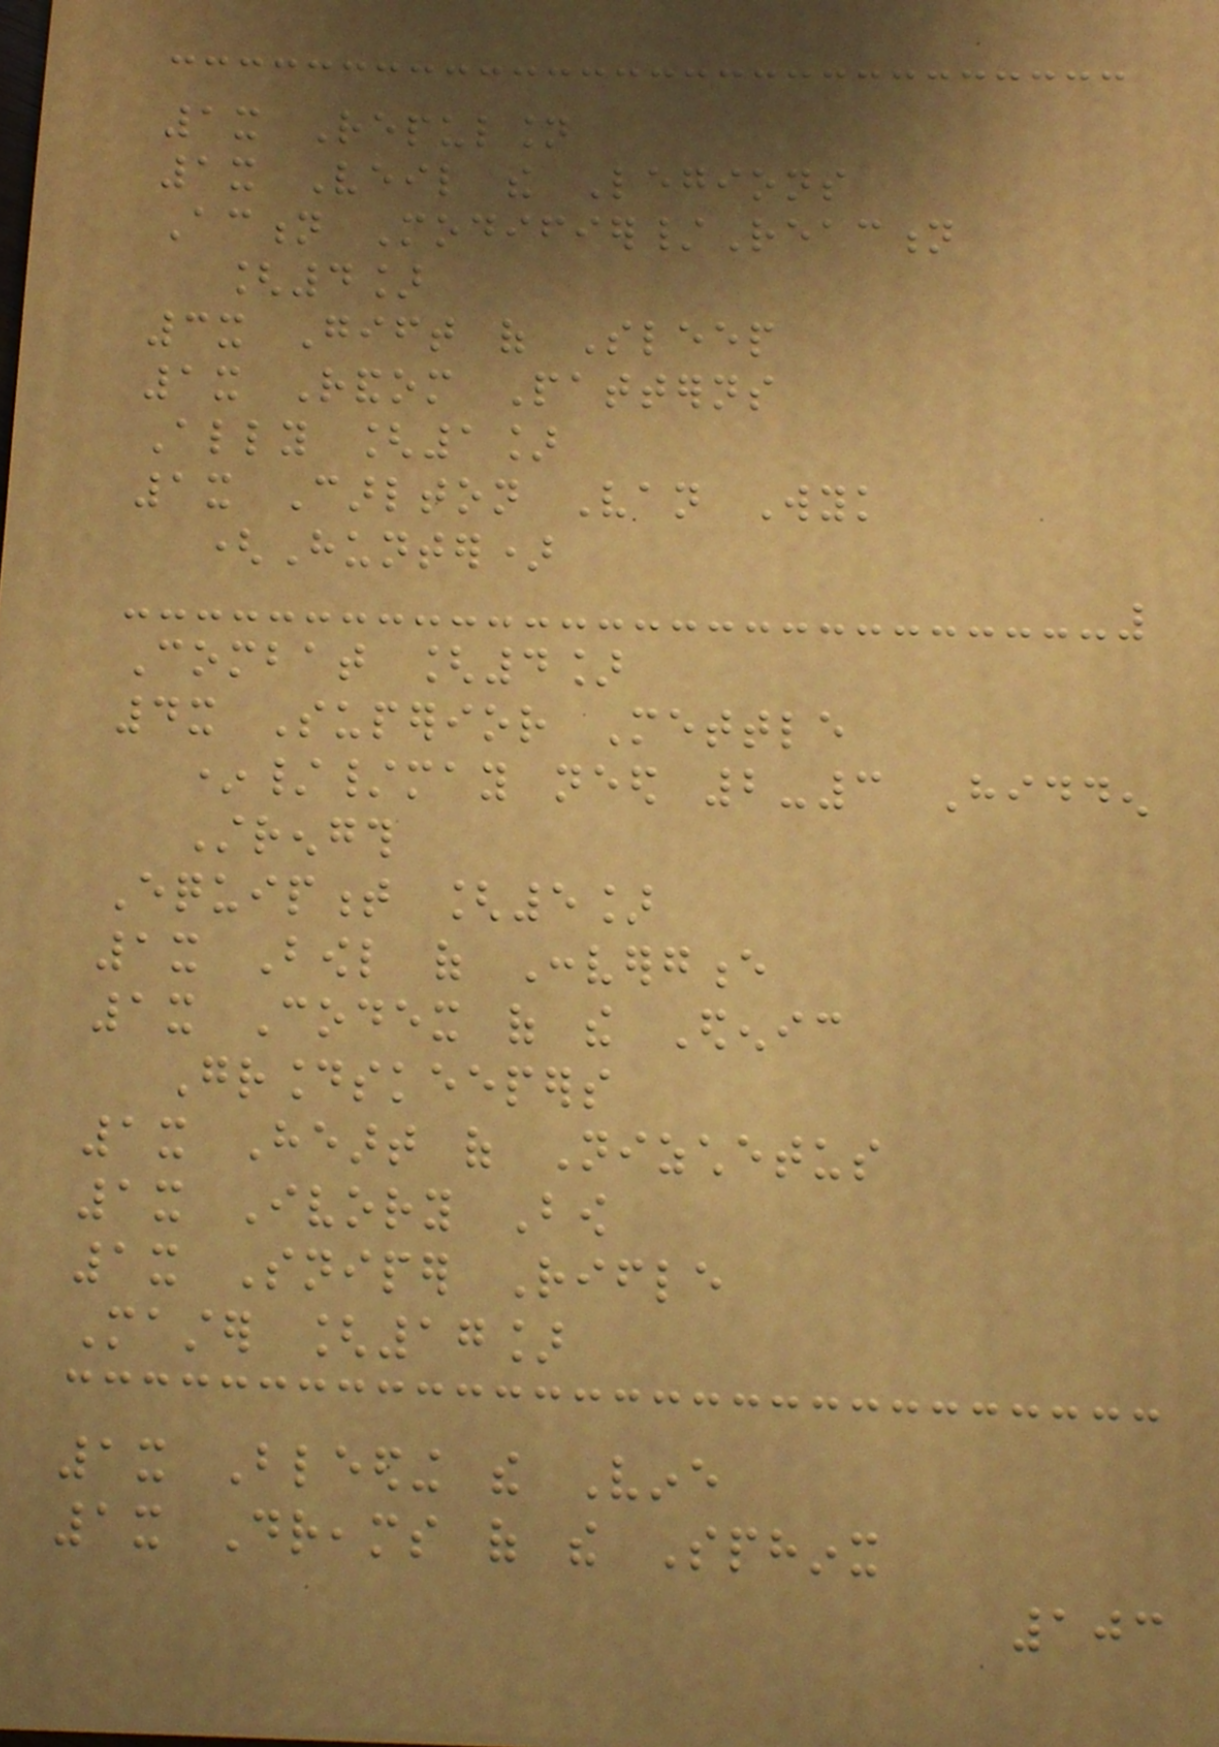1x Repulsion
1x Veil the Legions
Action Modifier/Reaction
[4]
3x Gift of Sleep
1x Random Patterns
Ally [1]
1x Carlton Van Wyk
(Hunter)
Combat [4]
4x Superior Mettle
*//may need 2-3 Hidden
Strength
Equipment [5]
1x Bowl of Convergence
1x Codex of the Edenic
Groundskeepers
1x Heart of Nizchetus
1x Ivory Bow
1x Sniper Rifle
Master [17]
1x Bleeding the Vine
1x Dreams of the Sphinx
103
